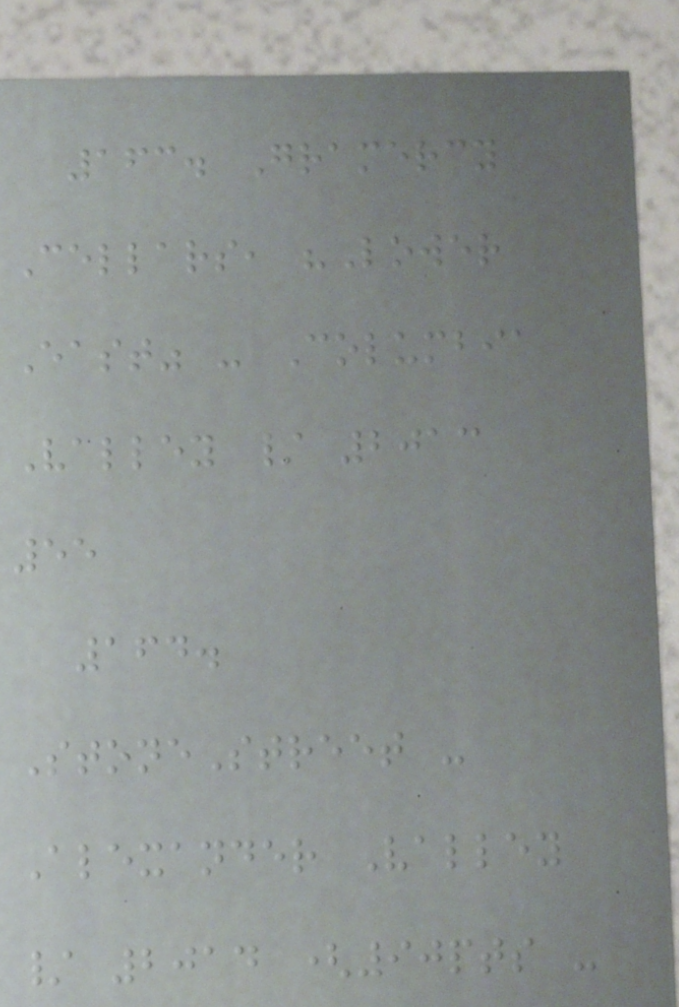163. Gramercy
Cellars, "Lower
East" - Columbia
Valley / 2013
55
164.
StoneStreet -
Alexander Valley
/ 2014 (90pts -
